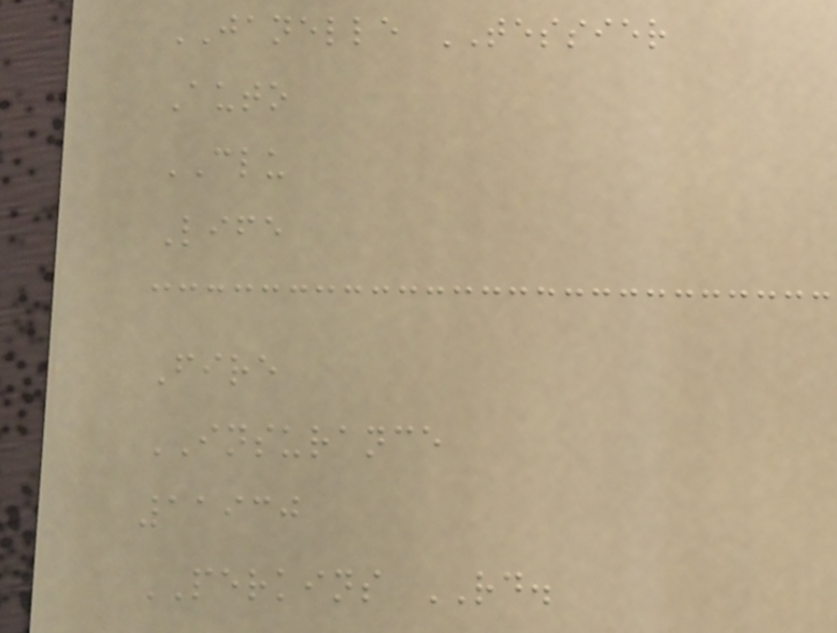JANELLE TESSIER
Auto
CLU
Life
Fire
INSURANCE
11930
PERKINS RD.
